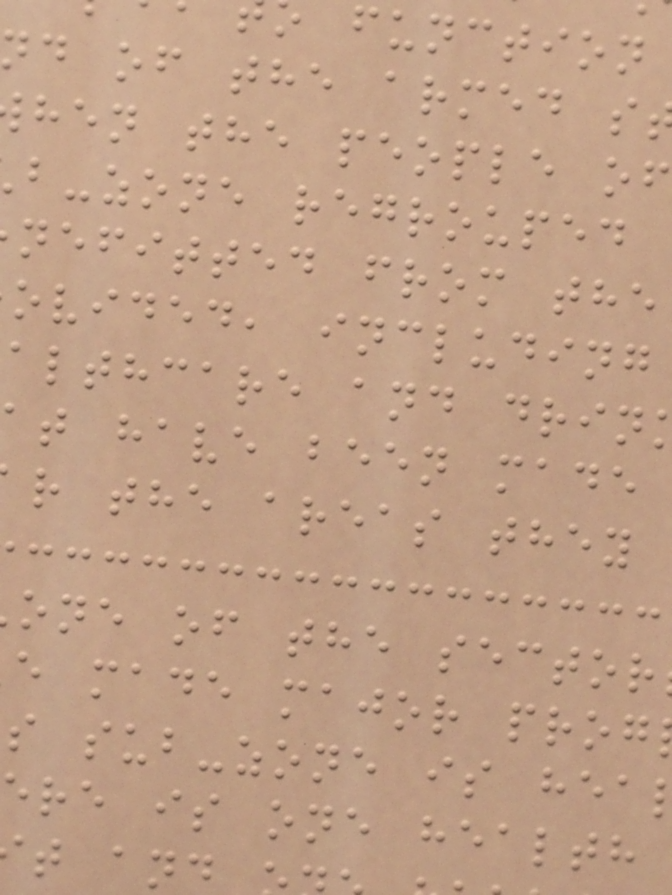function
d of the armed s
hen the people of
b-zone regrouped
nefitted from the
ovided, including
althcare and drin
t have been made
r the areas they
one of the sector
e made major prog
s sub-zone is hea
ere is one health
